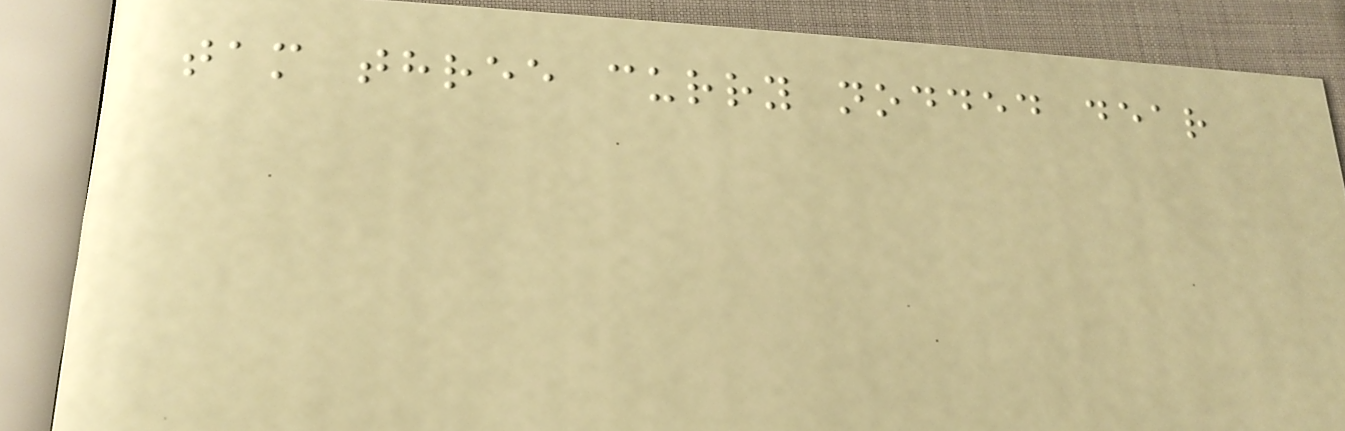tam three curry nodded dear
